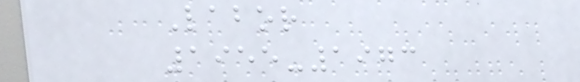Labor
1955-1973
